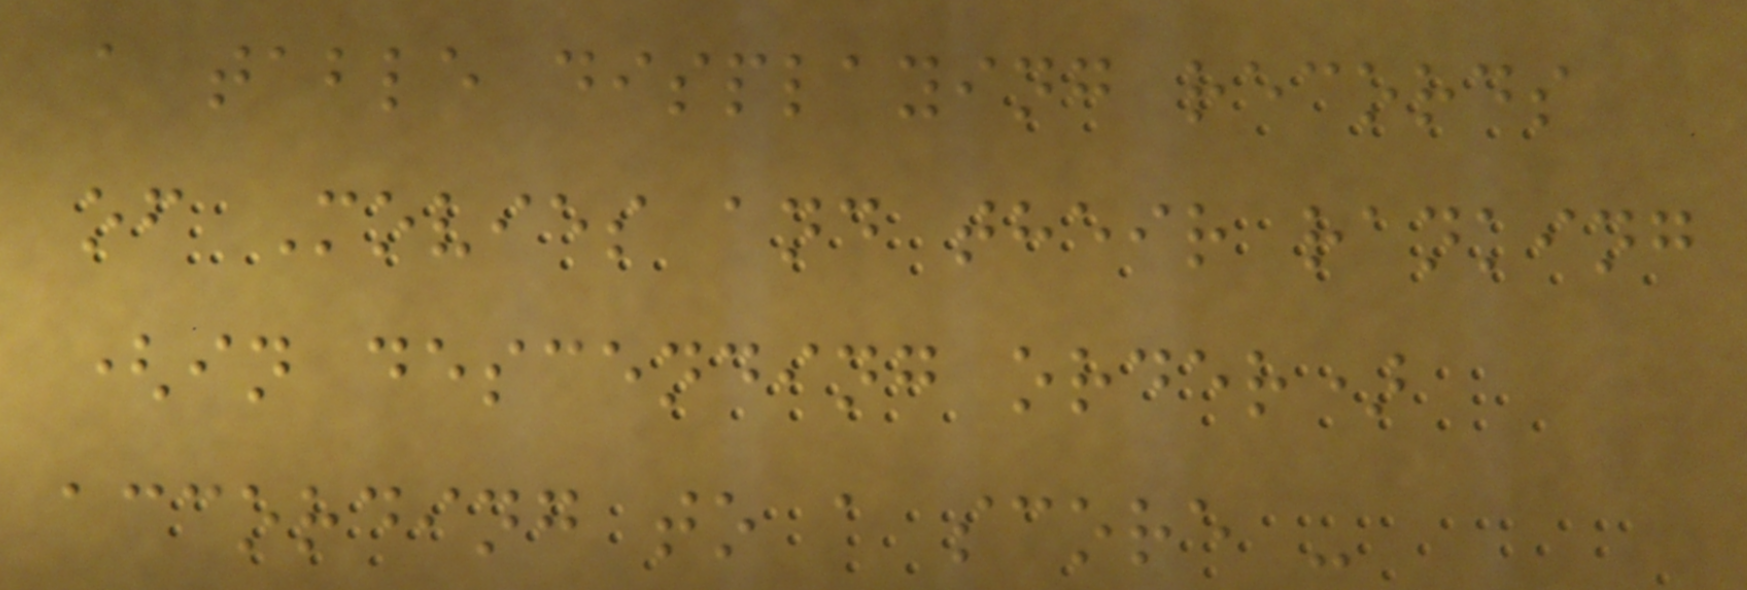a table displaying records
of Movies and their ranking
(in descending order)
according to a score -
